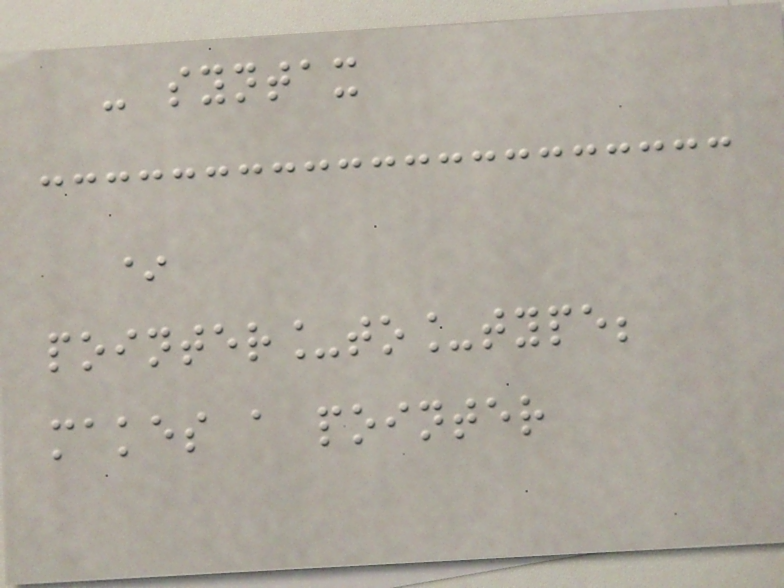- syntax
*
pointer_to_type;
makes a pointer
